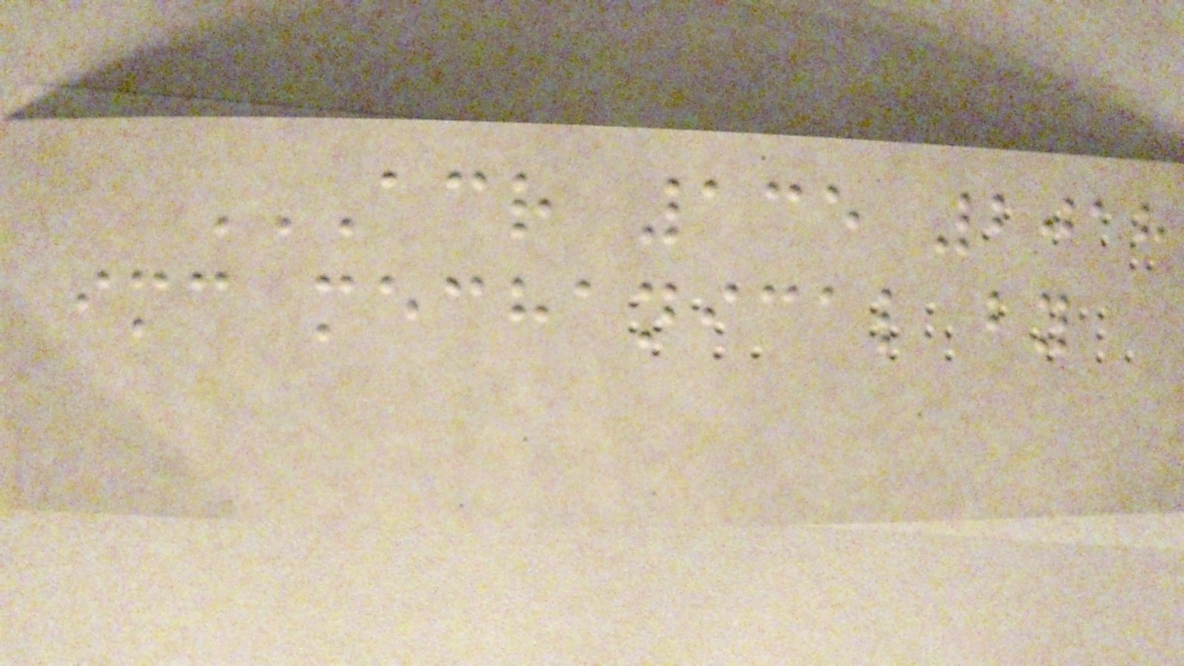ACR 135 2018
IMC MECHANICAL BY
